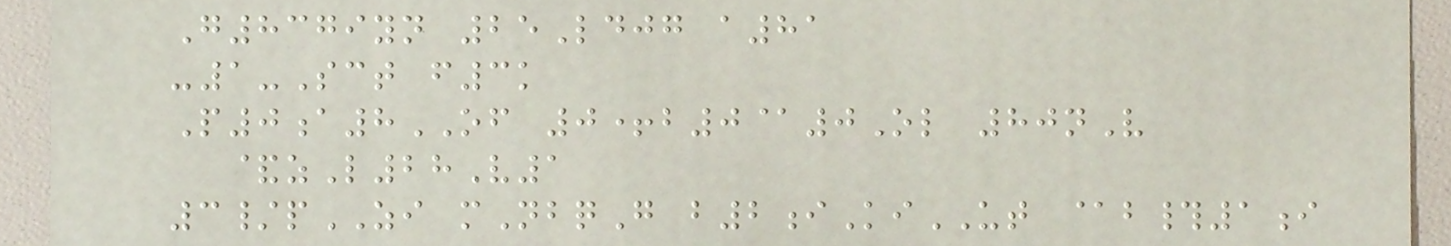G8379yn 25Ldjg a81
-1-Sct f3k
P0a8OF 0+b0@0Ol 80nV
&zL28V1
3/pZI mNbqG b2iKiUT @b#1i
